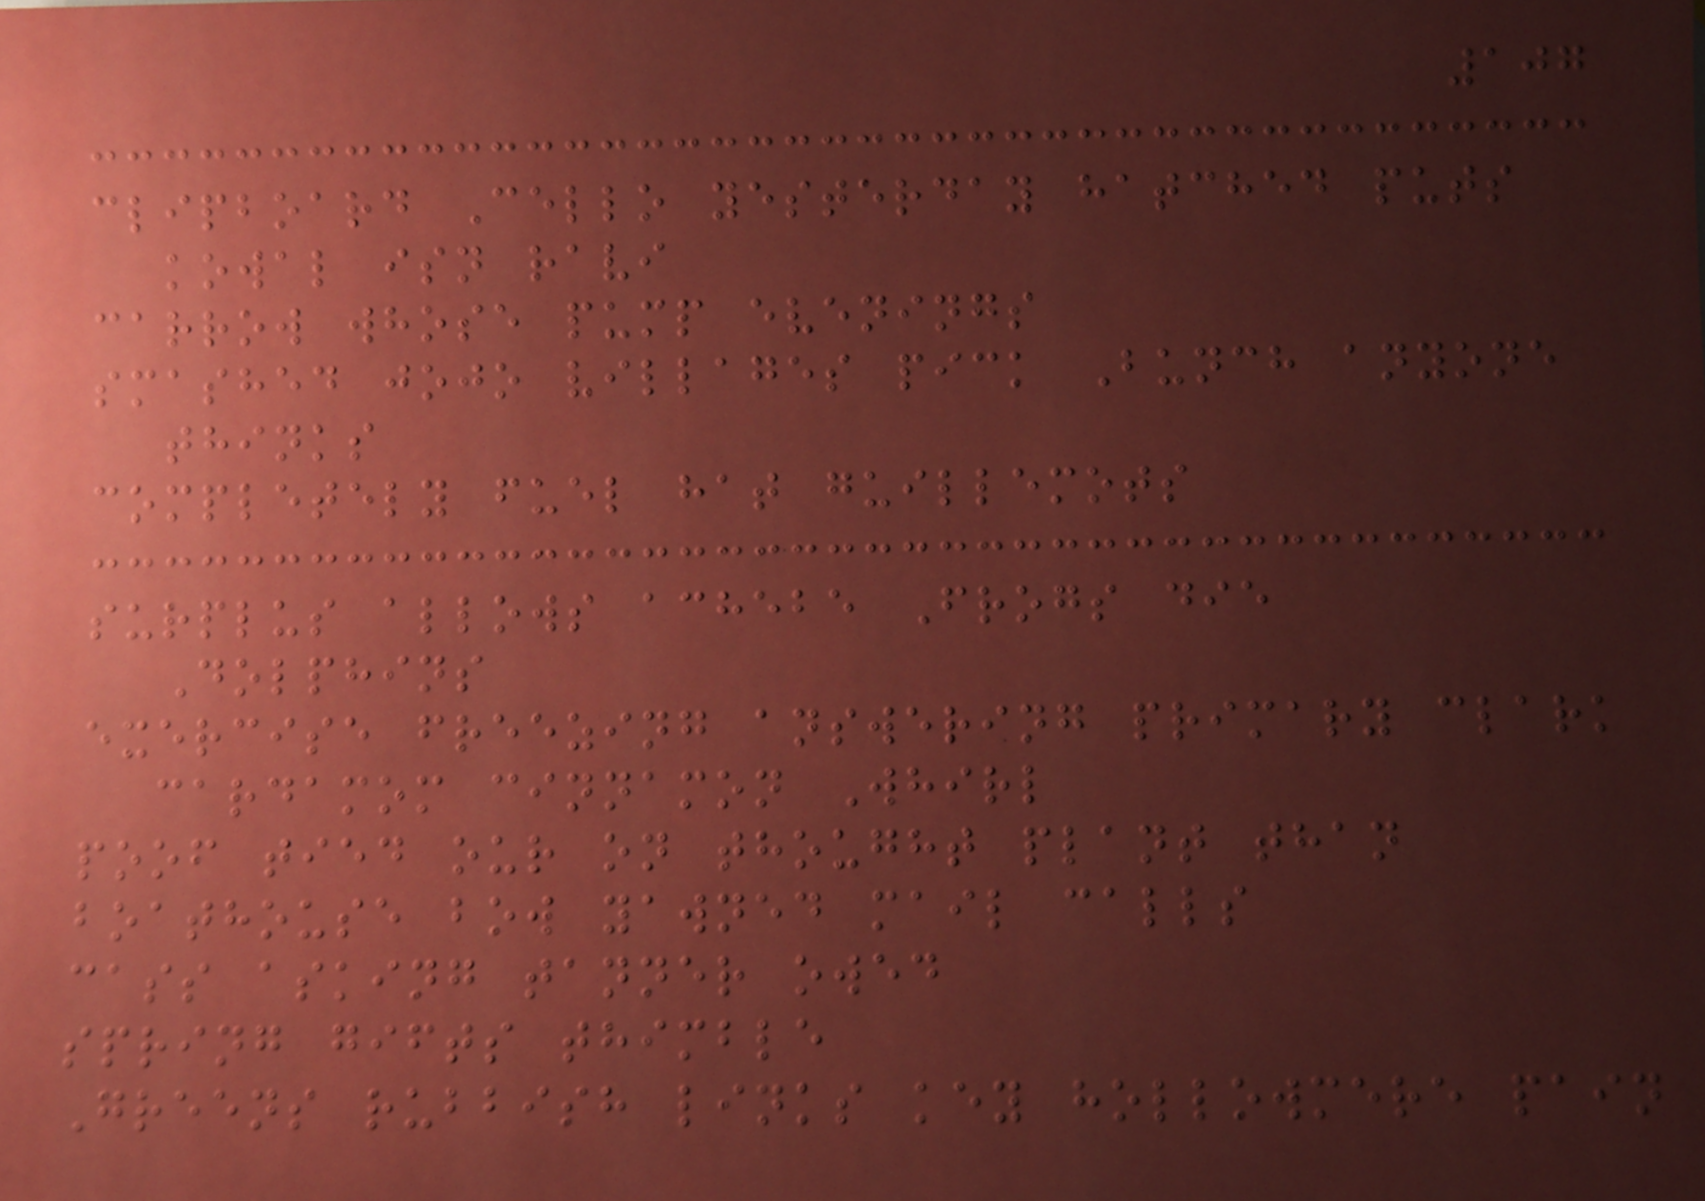107
clipboard Cello yesterday hatched puts
kowal isn ravi
carrow whose pump evenings
smashed jojo villages pick Bunch anyone
thinks
completely fuel hat guillemots
surplus allows achebe Frogs die
Dolphins
exercise freezing answering primary clark
cardamom cinnamon Whirl
poof tied our on thought plant than
boathouse bow yawned mail calls
cass asking tanner owed
spring gifts thimble
Greens rubbish links key hollowmere pain
